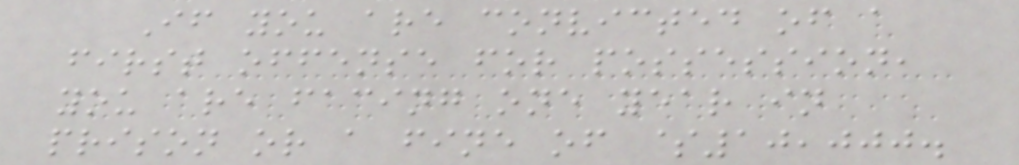If you are convicted of a
first offense for possession,
you are facing one year in
prison or a fine of $10,000.
